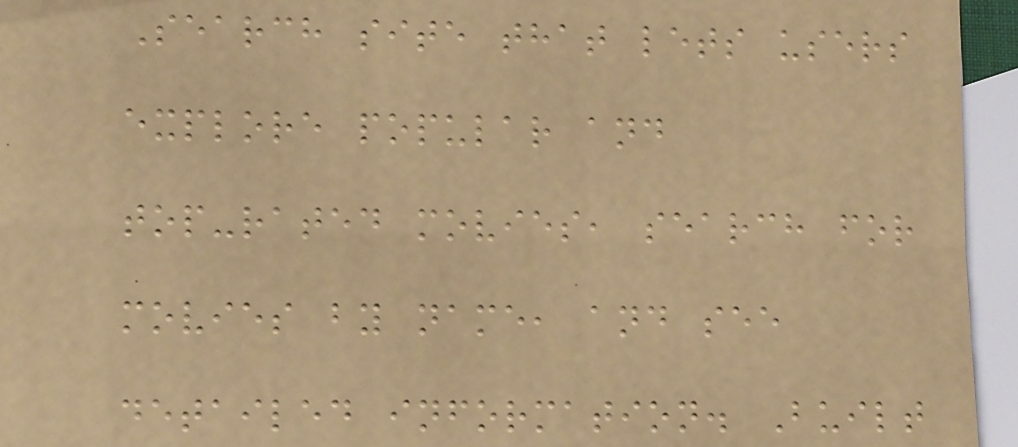Search site that lets users
explore popular and
top-rated movies, search for
movies by name, and see
detailed information. Built
